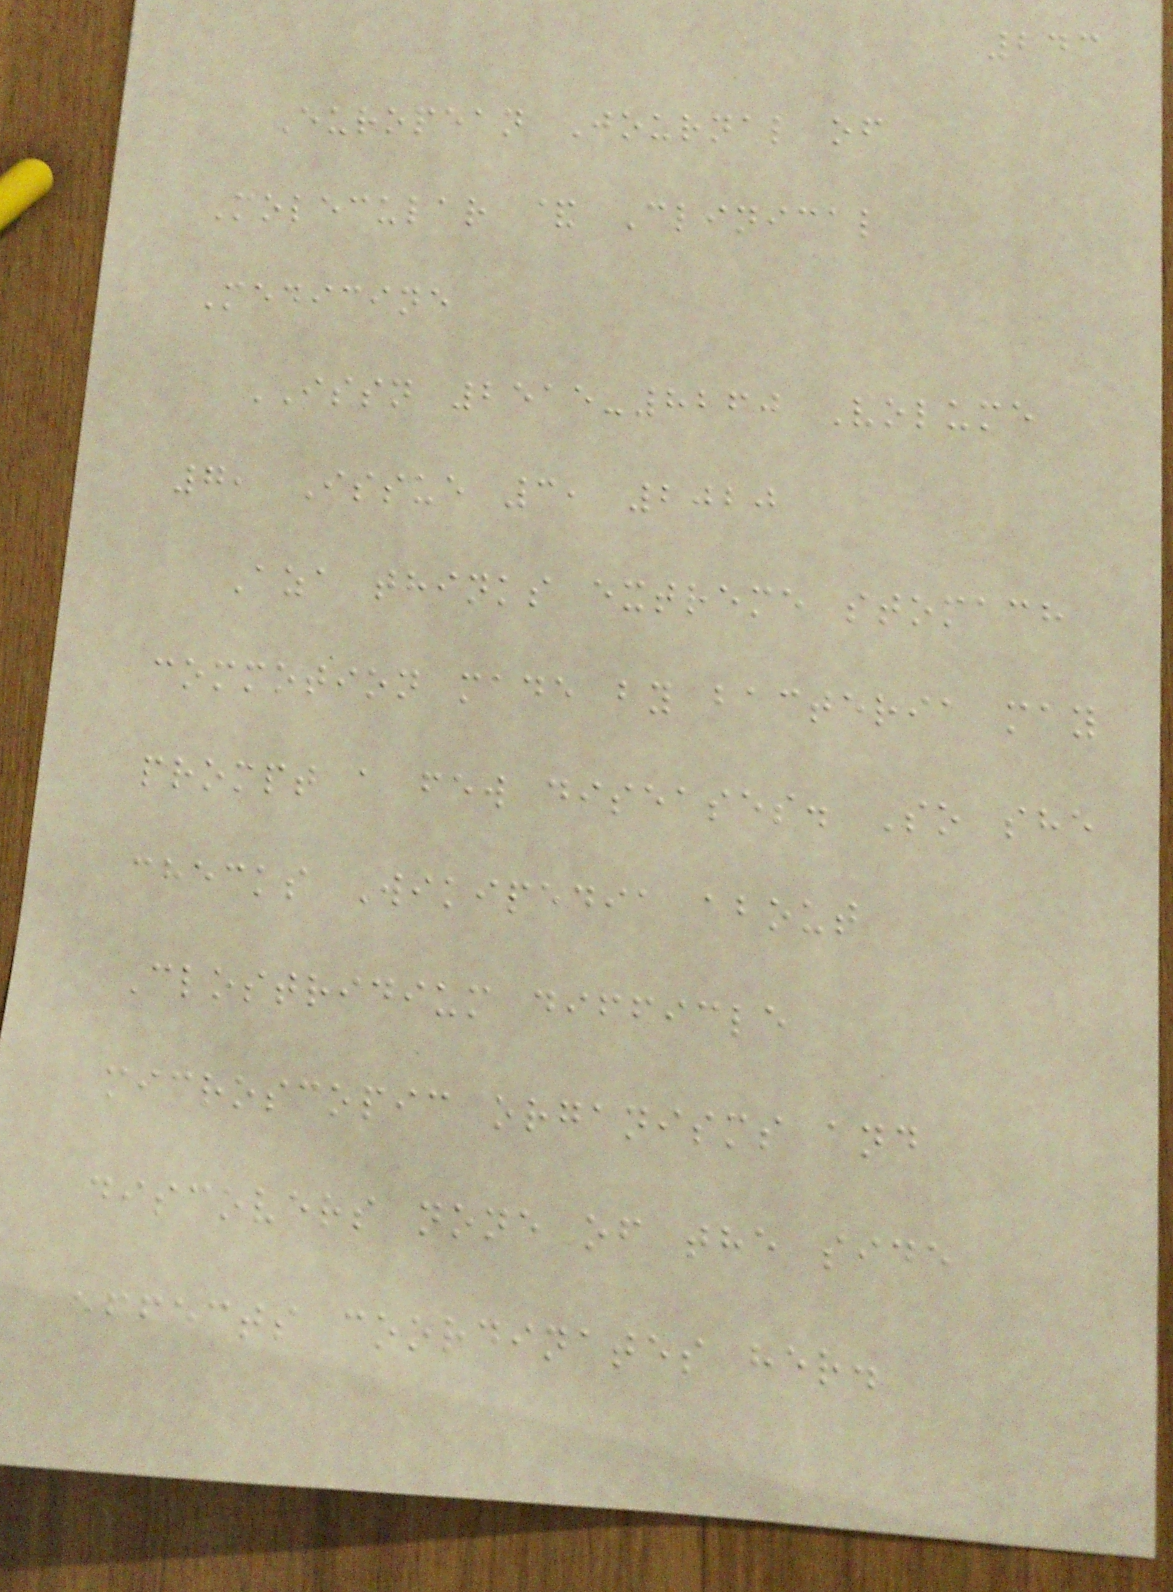243
European Journal of
Molecular & Clinical
Medicine
ISSN 2515-8260 Volume
7, Issue 3, 2020
Aza thinks extreme stomach
commotion made by bacteria may
prompt a few diseases. So she
checks Wikipedia about
Clostridium difficle
microscopic organisms and
discovers none of the side
effects coordinates her.
